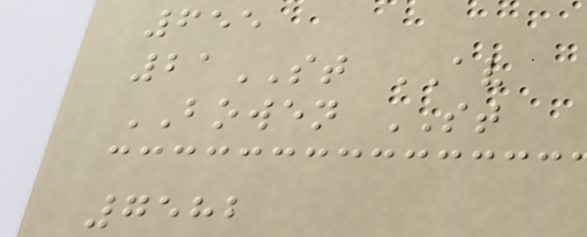655
21ST AV
BOWEN ST
7582
